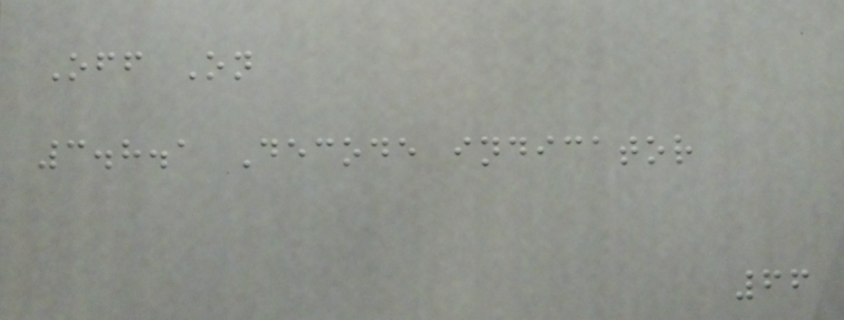Off On
3.8.1 Decode indicator
66
